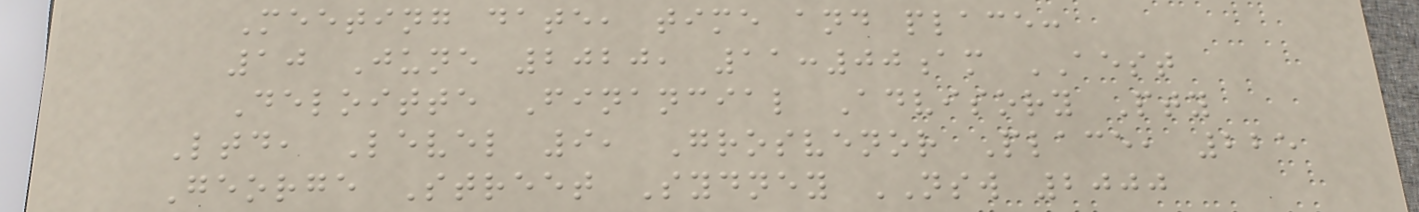Meeting date, time and place:
10 June 2020, 11:00am AEST
Deloitte Financial Advisory Pty
Ltd, Level 9, Grosvenor Place, 225
George Street Sydney NSW 2000
